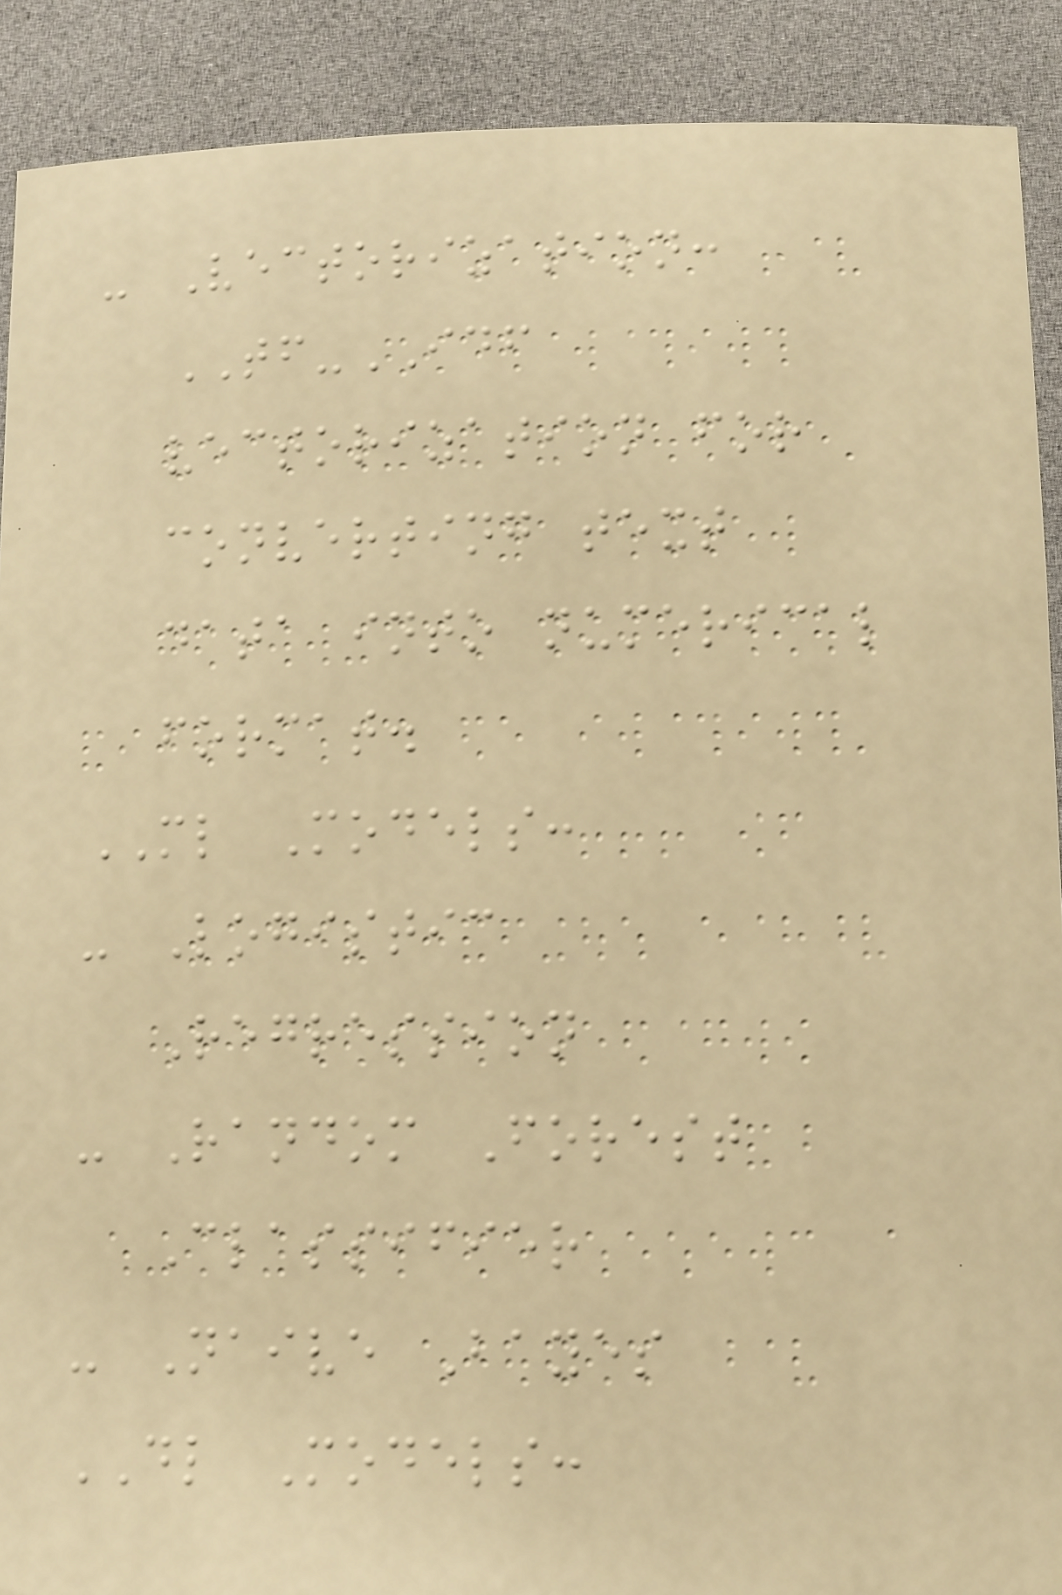- Vectorization:
TF-IDF
vectorization for
converting text
data into numerical
format.
ML Models:
- Logistic
Regression
- Random Forest
Classifier
- Naive Bayes
DL Models:
